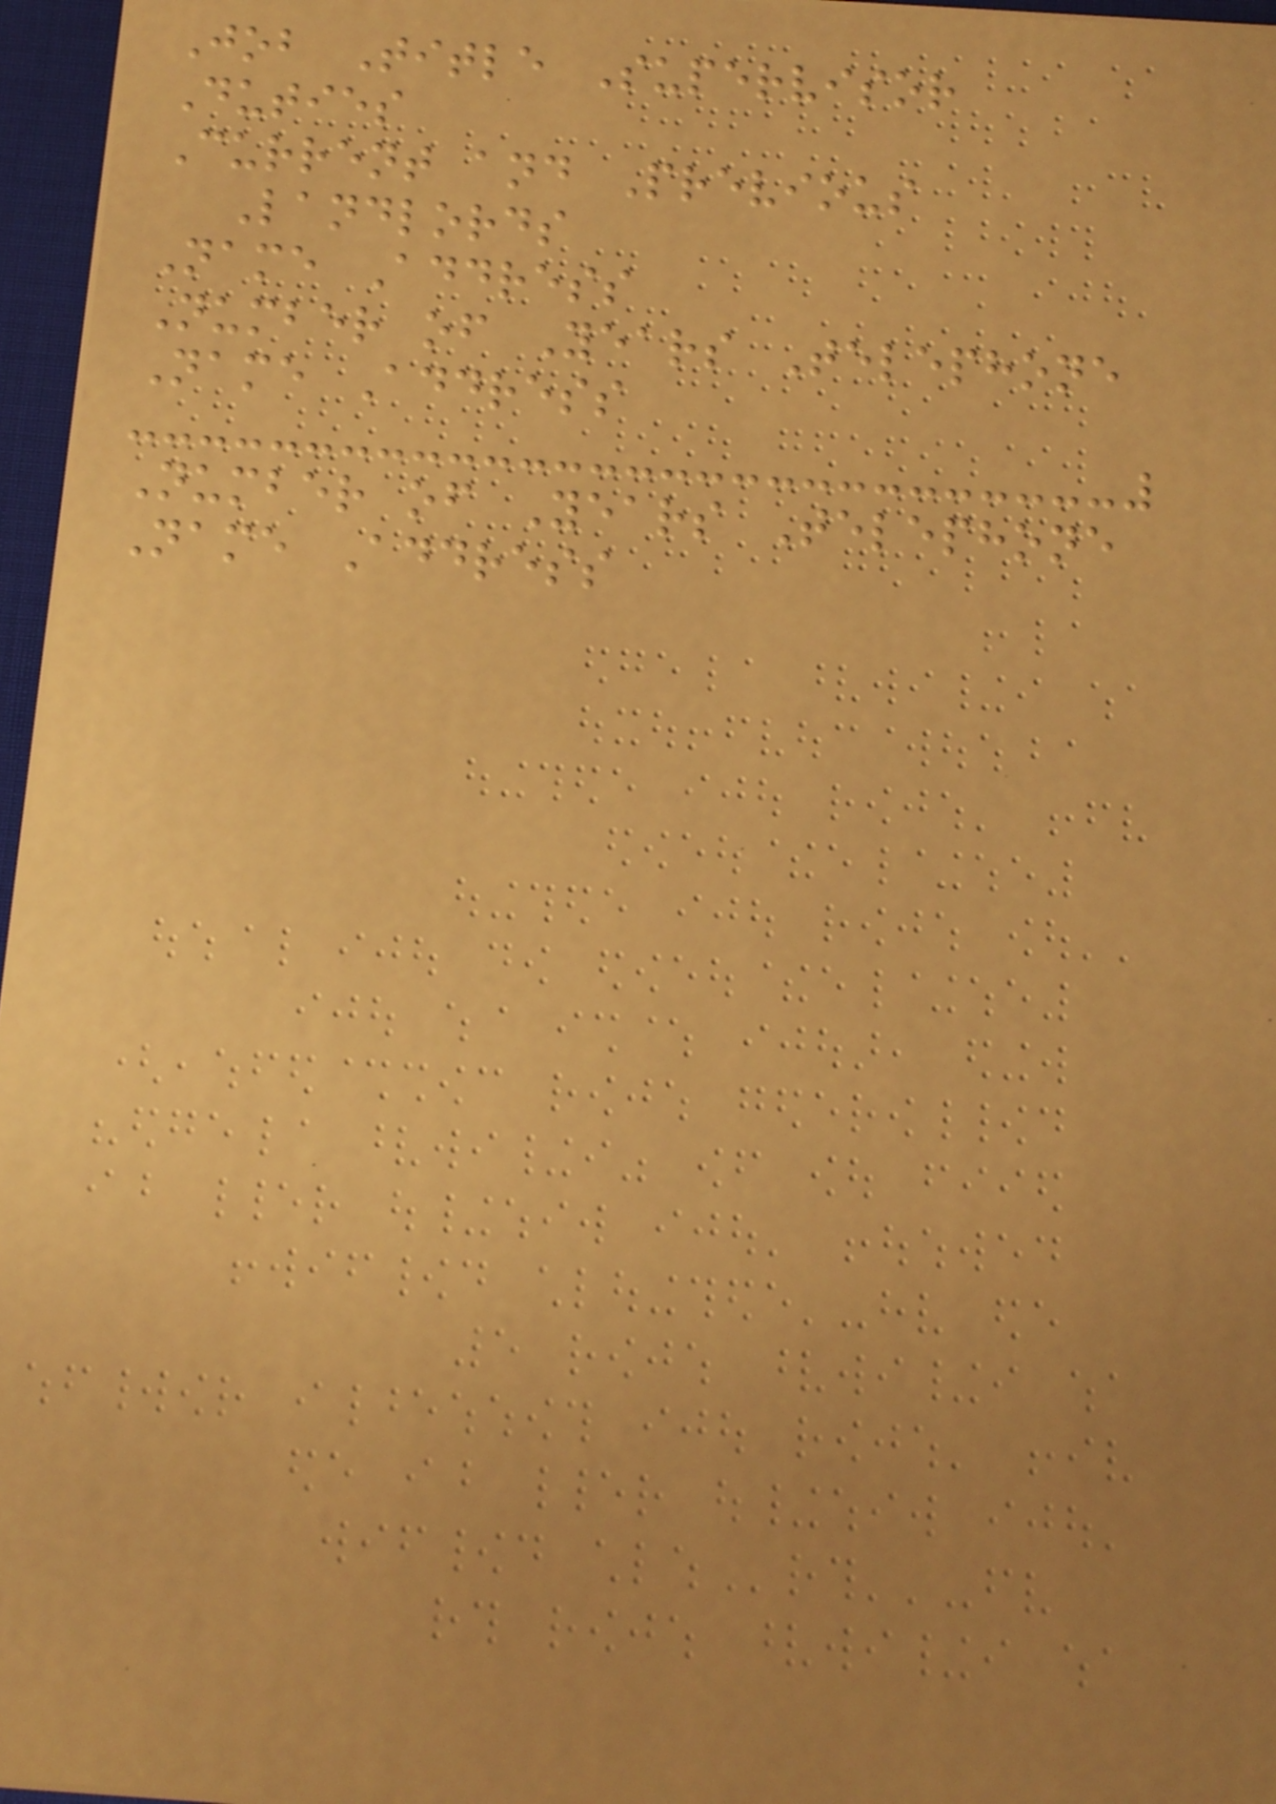Job Title Supervisor
Duties
Current and Previous
Landlords
Name Address
Number of Years Telephone
Name Address
Number of Years Telephone
Name Address
